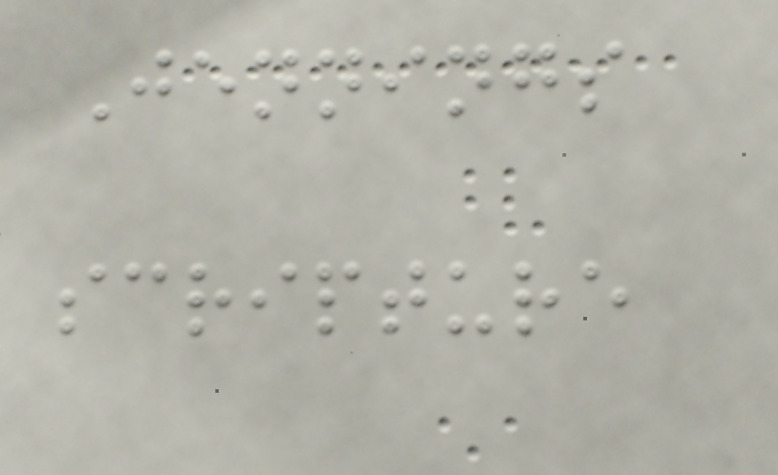Jennings
scripture
